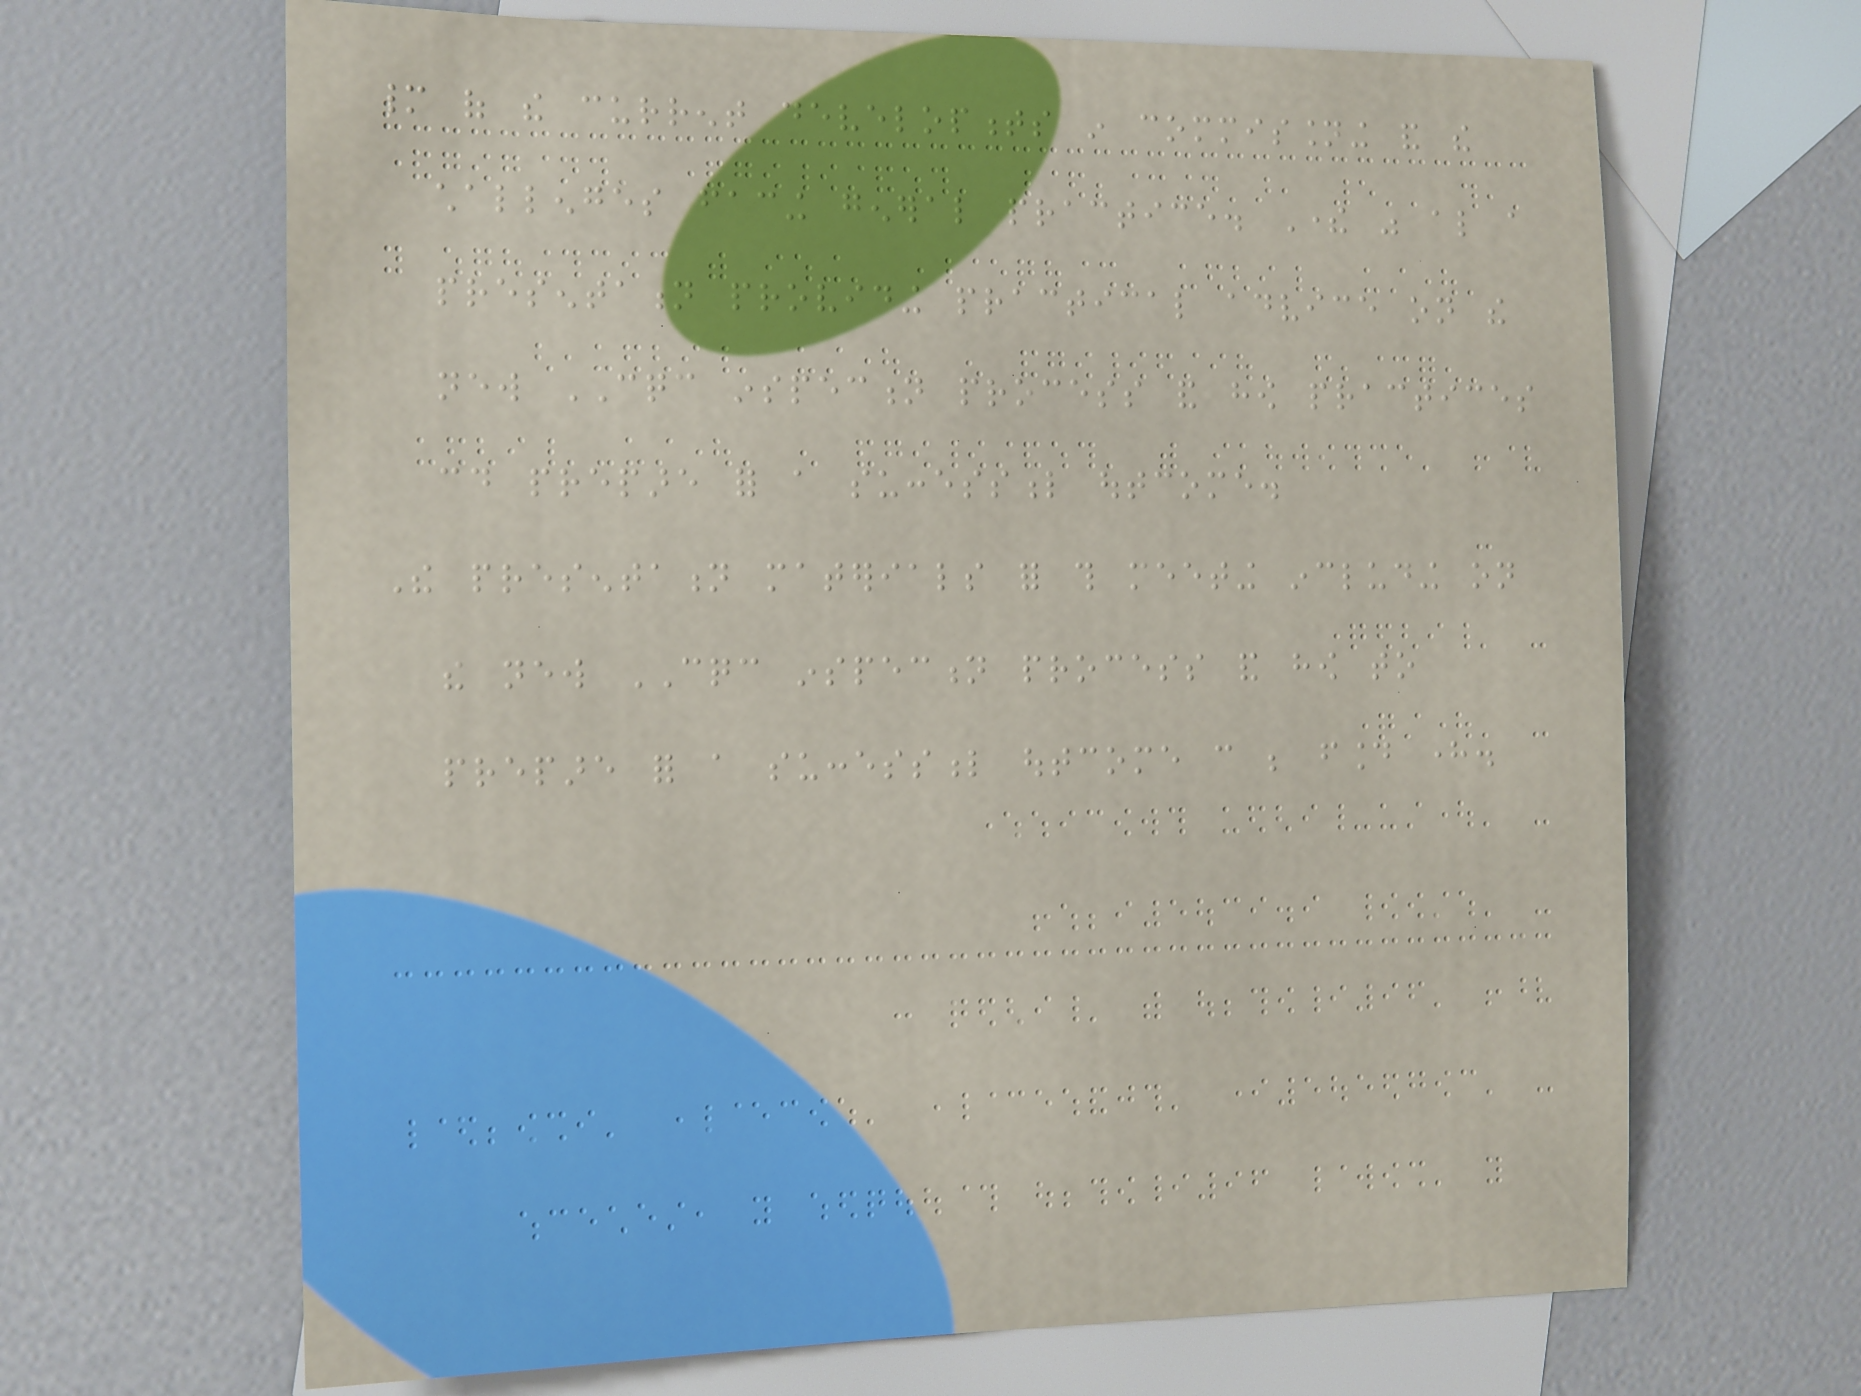many of the current developments in commissioning and the
challenges facing general practice. There was also a
presentation providing practical advice on the
new CQC inspection process and how practices
could prepare for a successful outcome.
The presentation materials for this meeting including on
the new CQC inspection process and how to
prepare for a successful outcome can be found here.
